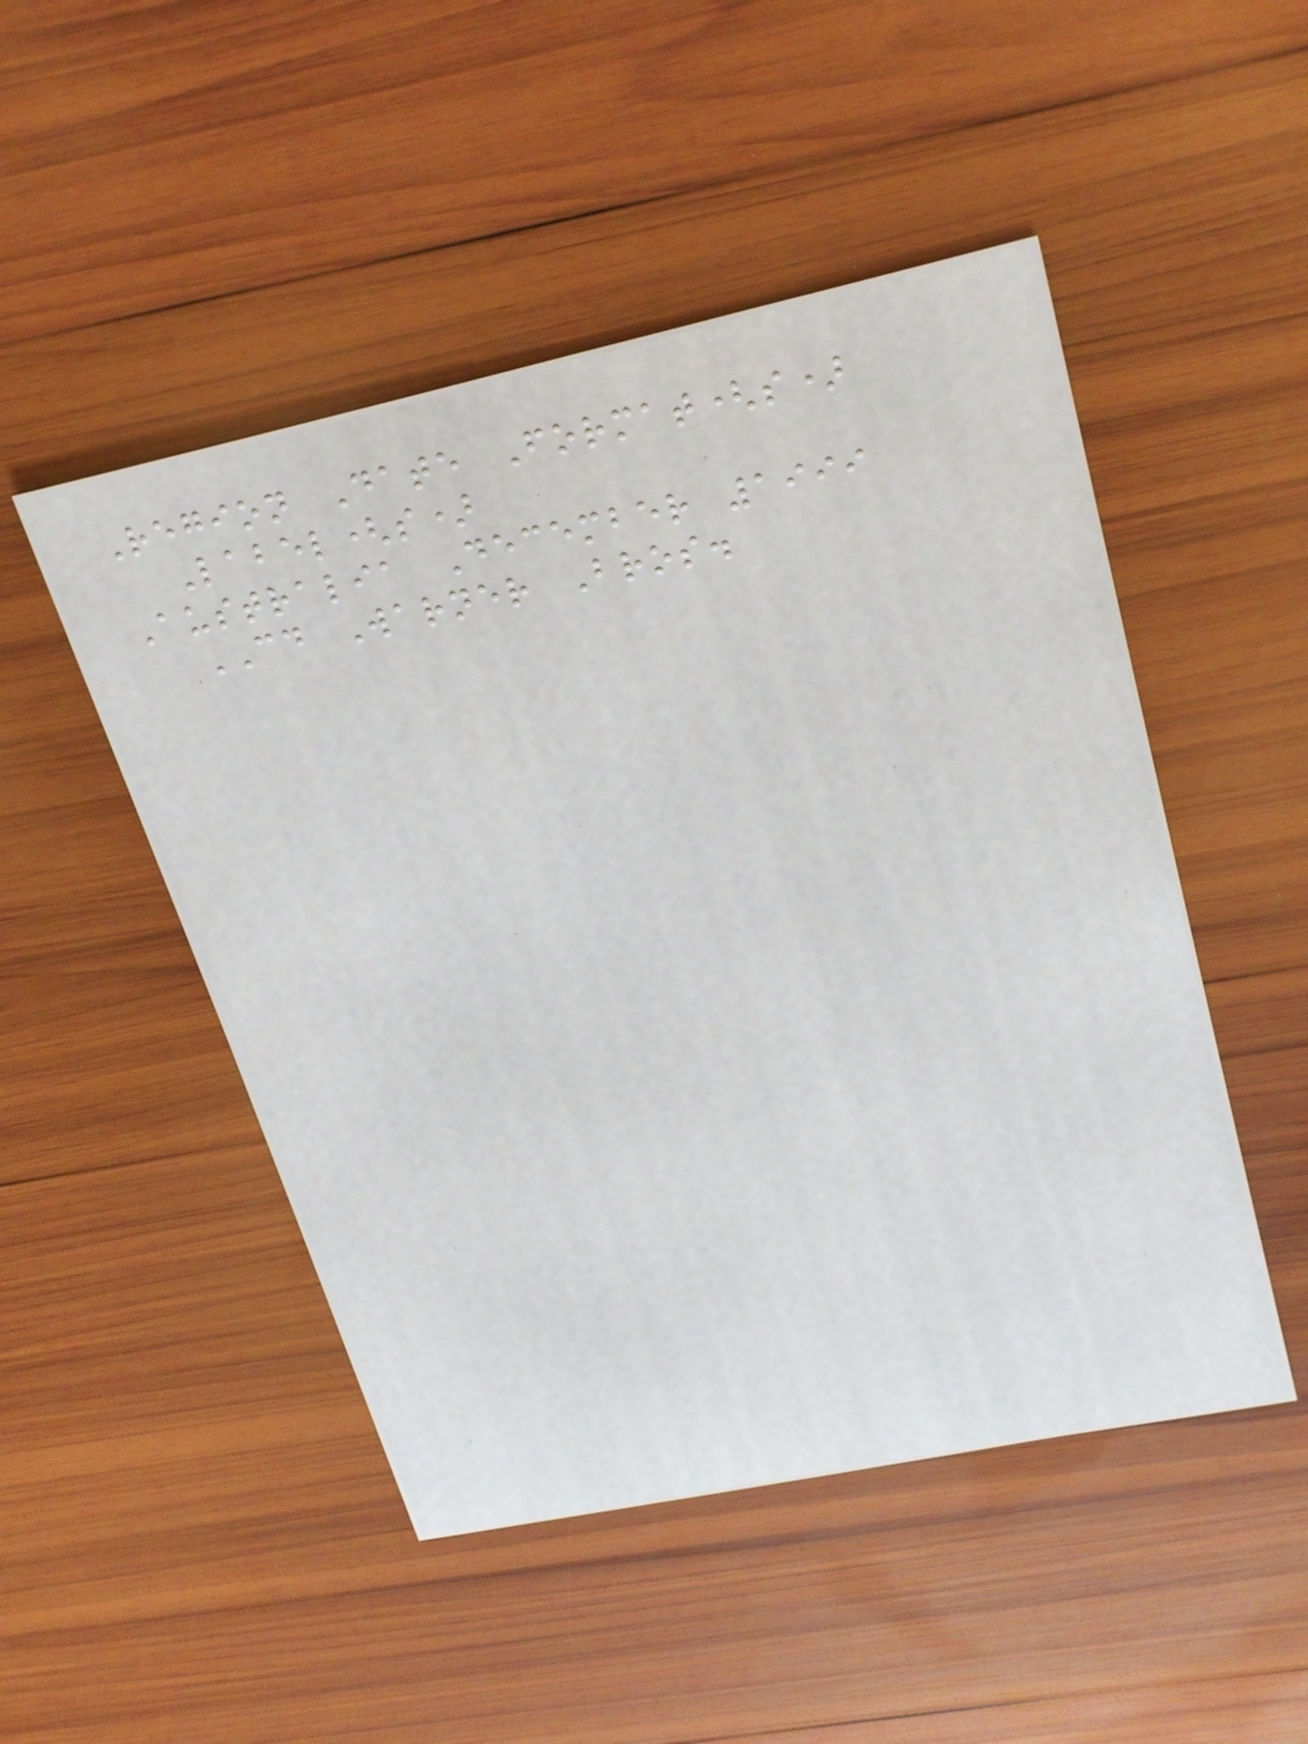Region Date Format(s)
Label(s)
Australia December 1999
CD Warner Bros.
